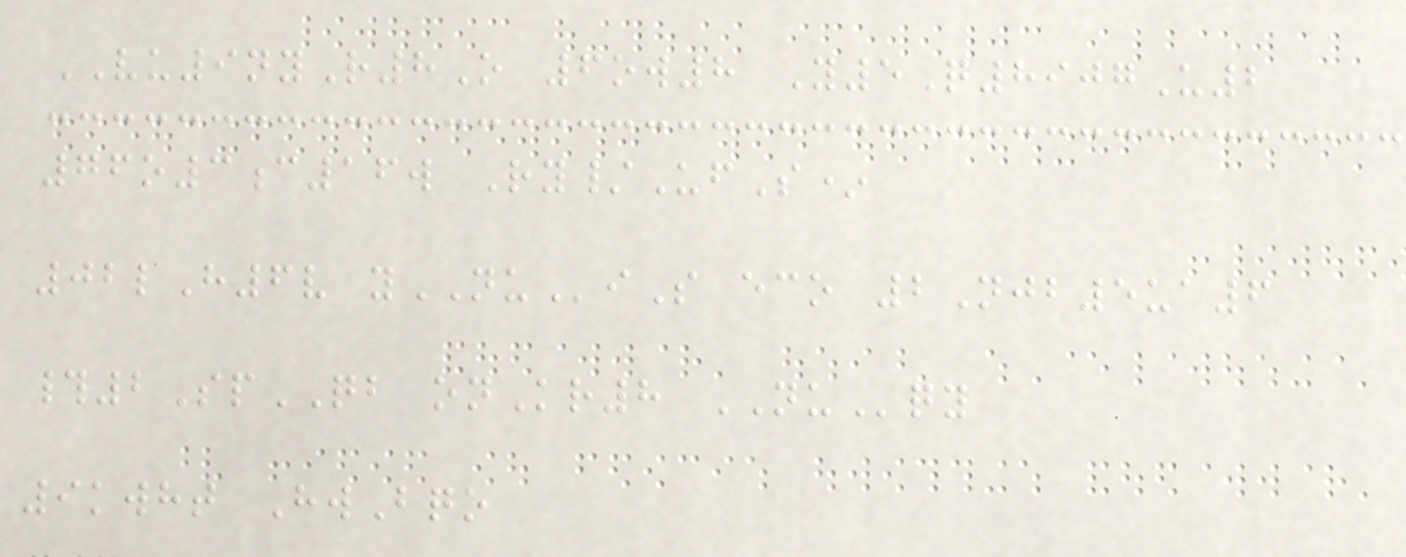VU9nyR8O 6ow8 Y5Q8907U2
76o3c16w Ry/UfS*
02lH6v yNUiS eco 2Njb5ua6
#2SpQB onKr8 NUqy
9kwht HwBqo
